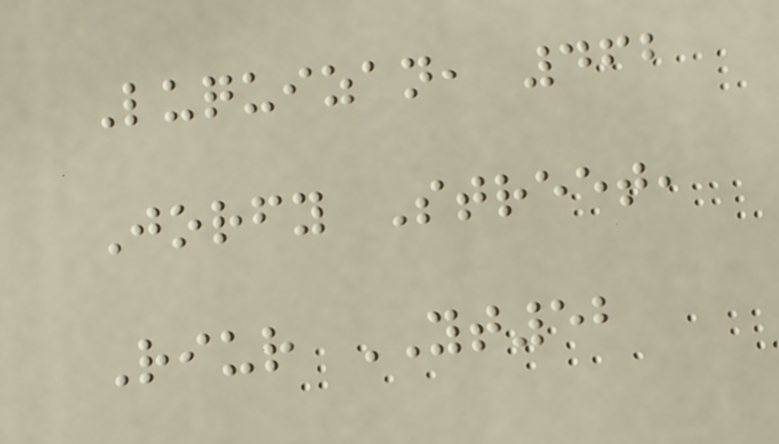Luquizan, 462
Jorfy Street,
Riur YT52
